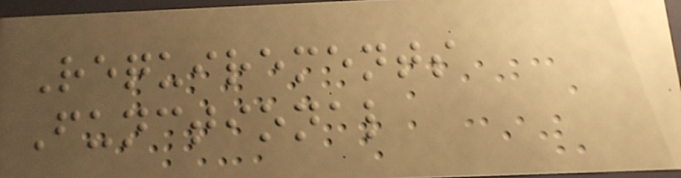Requirements
Functional
